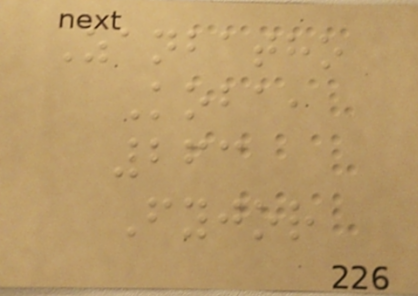Zanbatho
Koba,
263
Fyjor
